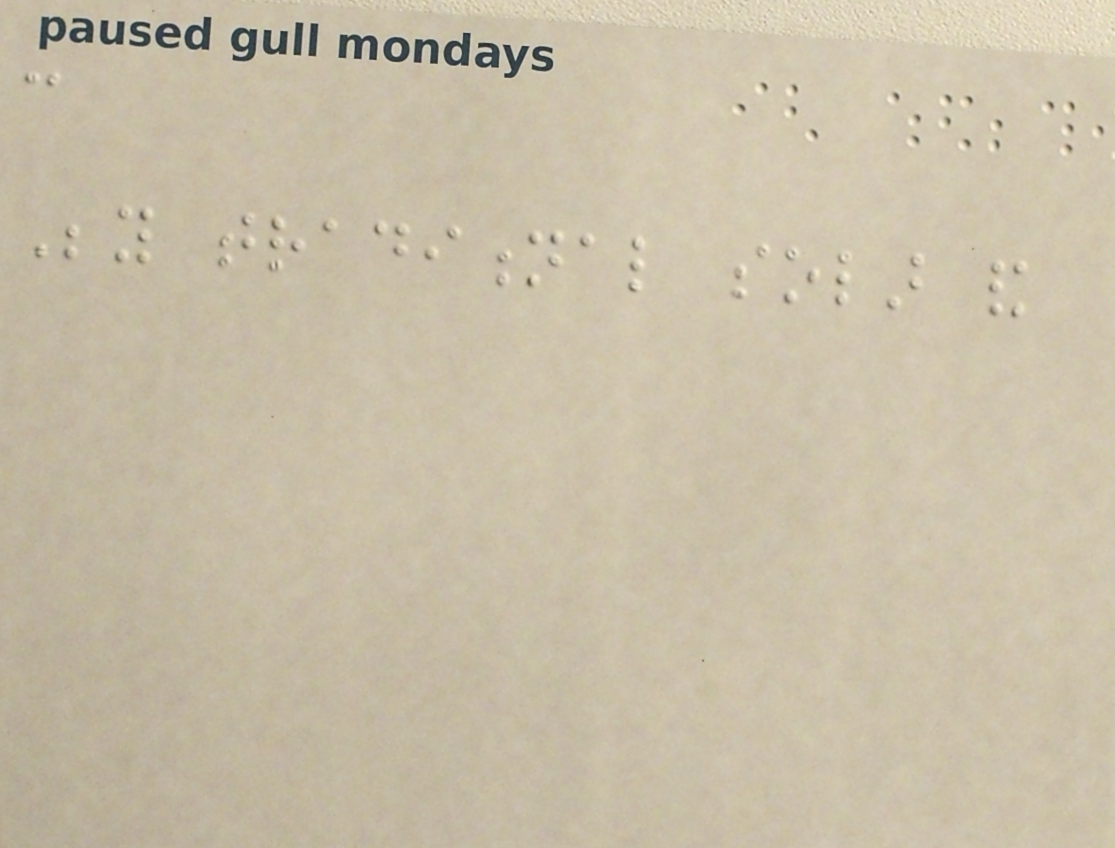-
Beyond traditional solar and
